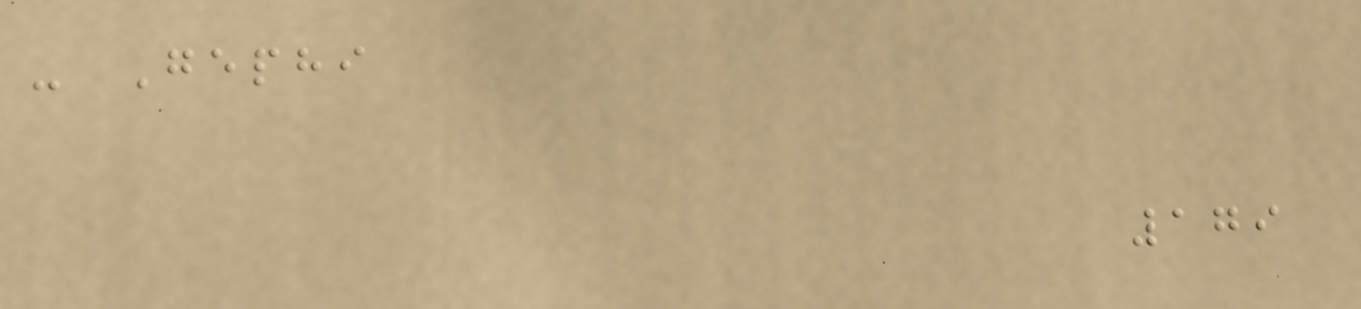- Gephi
179
